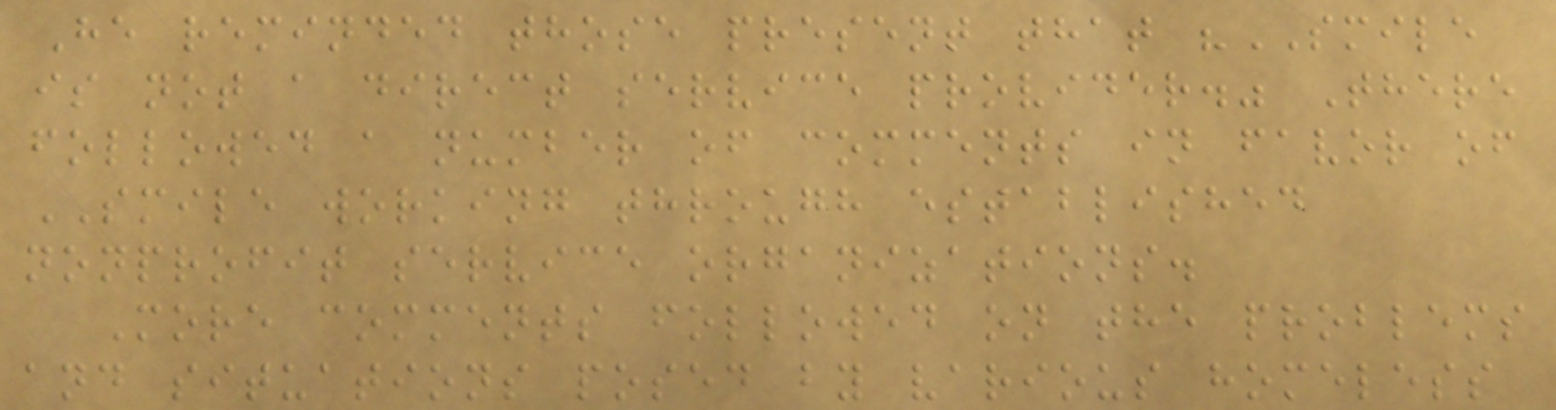He reminded those present that "SMILE
is not a direct service provider." There
followed a number of comments in favor of
SMILE working through established
nonprofit service organizations.
More comments followed on the problems
and situations posed by various homeless
